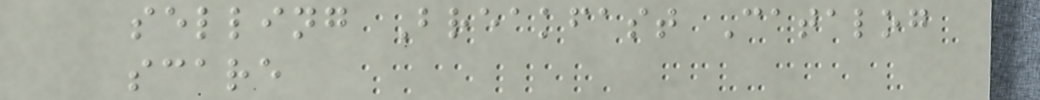selling Breakfast Catalog
scare
